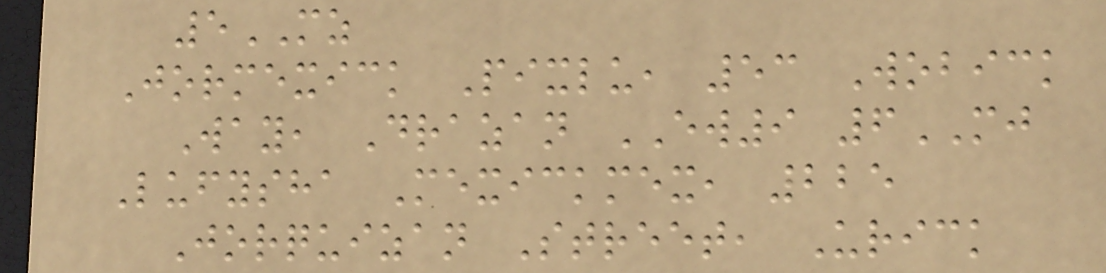5MZ
Jormexick Pixlu, 53 Wobick
Way, Drazan EW9 6MJ
Lufysha Mexickmex, 225
Jorquizan Street, Urick
